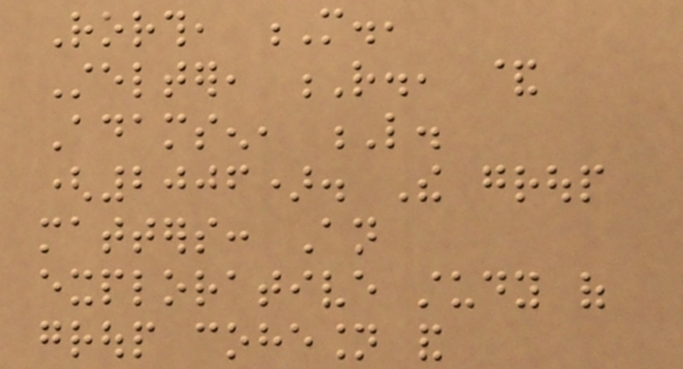Rorth, M.,
Stelter, R., &
Adamsen, L.
(2006). The group
matters: An
explorative study of
group cohesion and
